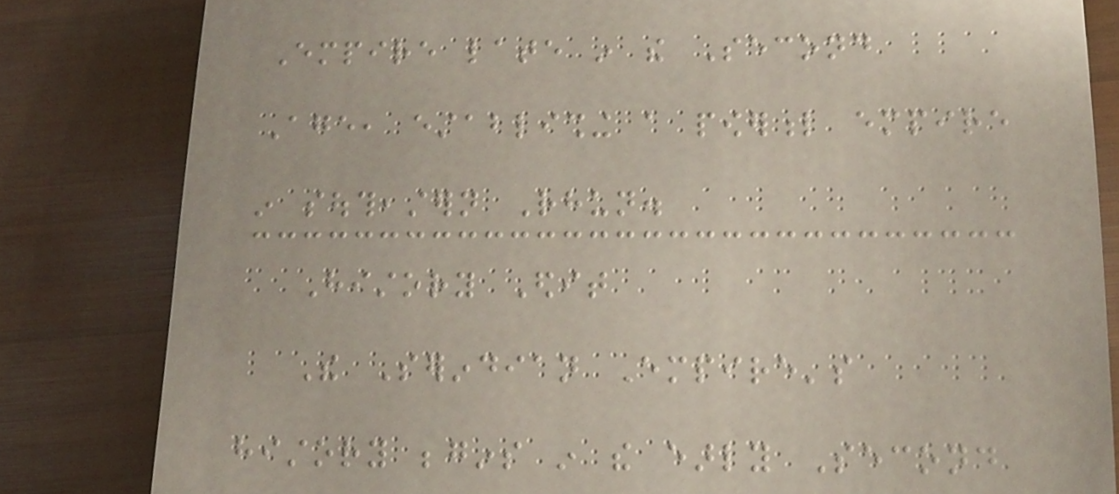Empire late in the Second
Age, establishing a powerful empire
in southeastern Rhun.
History Edit
The Serindian Empire's
history begins in the early Second
